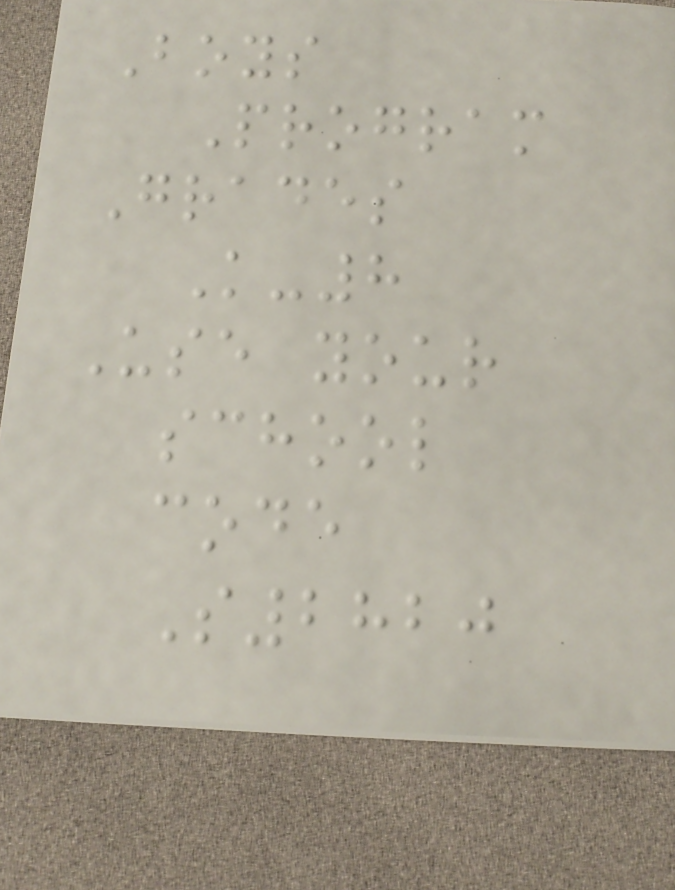Boys
Program
Grades
K-8
Use your
school
code
S2820
